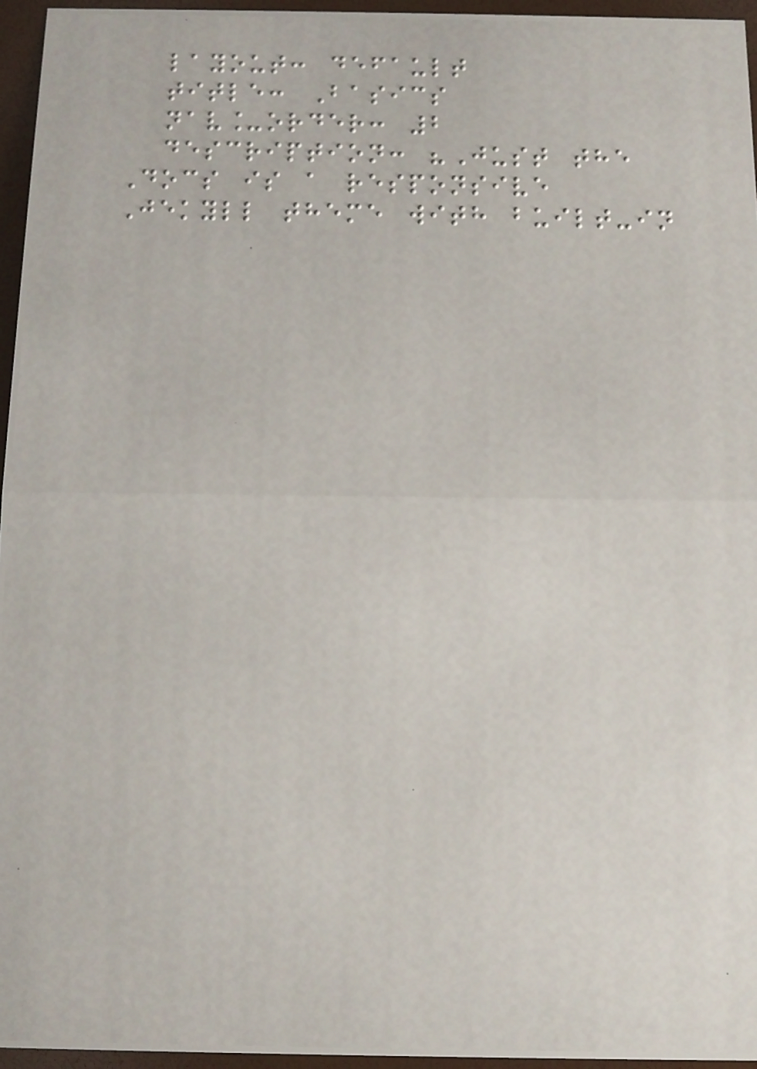layout: default
title: Basics
nav_order: 2
description: "Just the
Docs is a responsive
Jekyll theme with built-in
